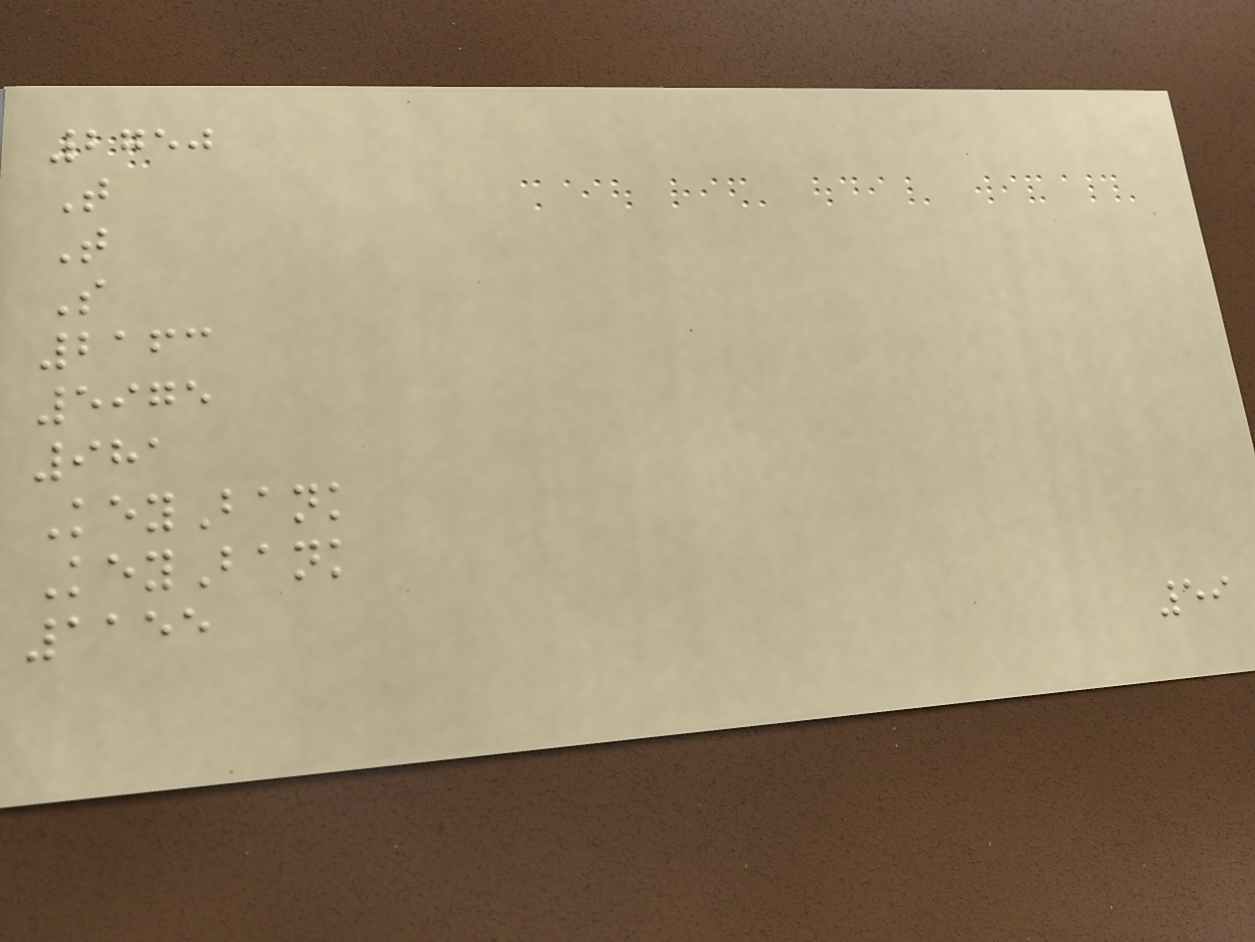2750
T
T
S
2163
5975
981
KeyBank
KeyBank
1155
59
